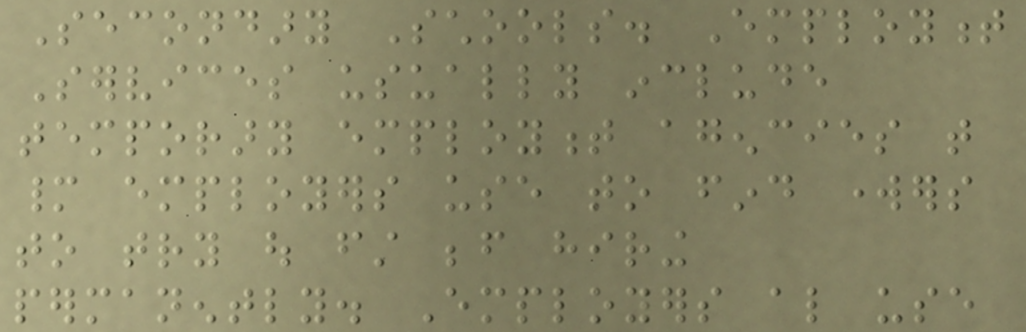Secondary Schools. Employment
Services usually include
temporary employment agencies that
many employers use to find workers
to try out first before hiring
permanently. Employers also use
